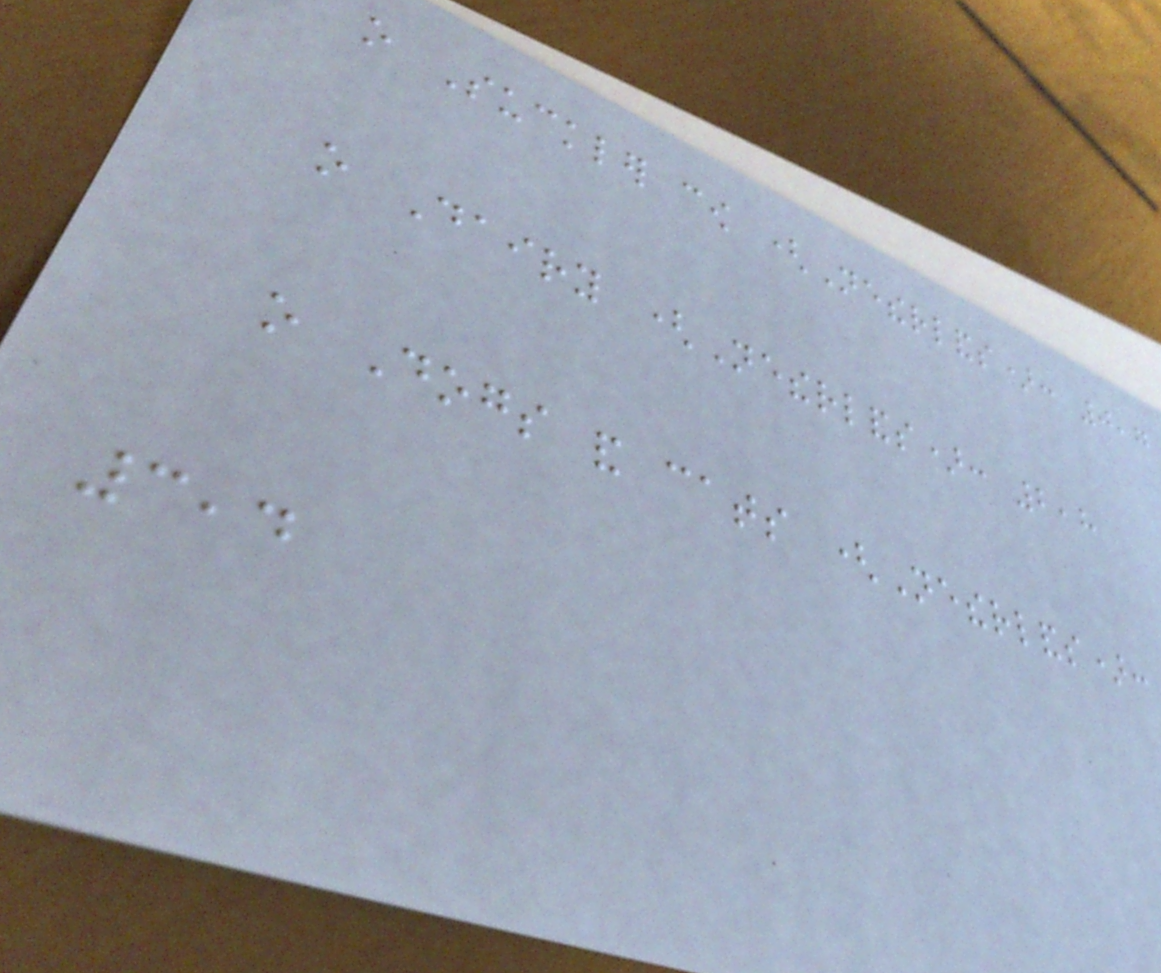o Suckler cow (Netherlands): 0,7
o Dairy (Netherlands): 2,8
o Dogs and cats (Netherlands):
3,4
